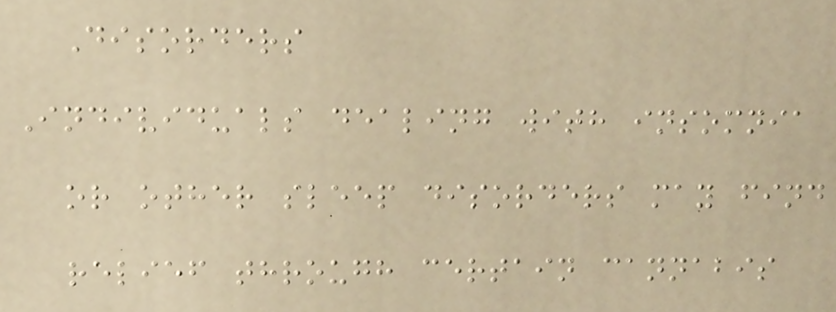Disorders
Individuals dealing with insomnia
or other sleep disorders may find
relief through certain cannabis
